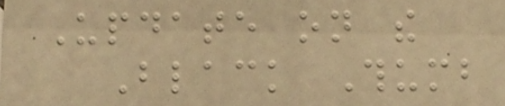Update on the
Black Thumb
